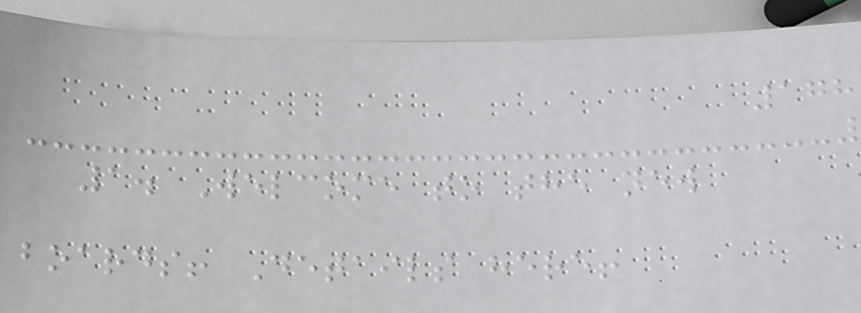178
1. Welcome to the new
boards! Details here!
